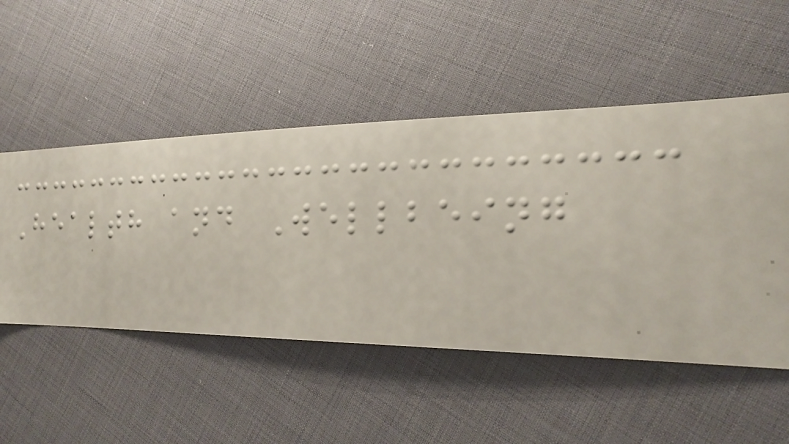Health and Wellbeing
